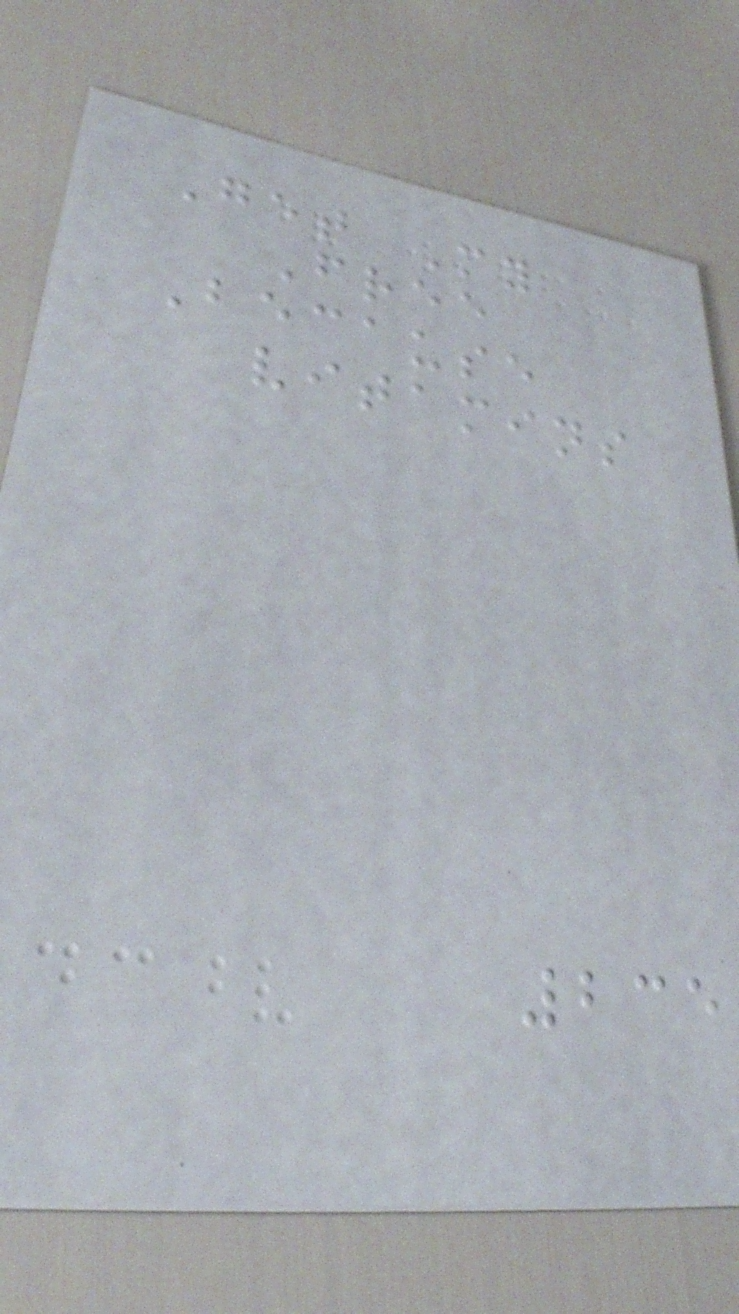Get My
Free
Because
vitamins
235
